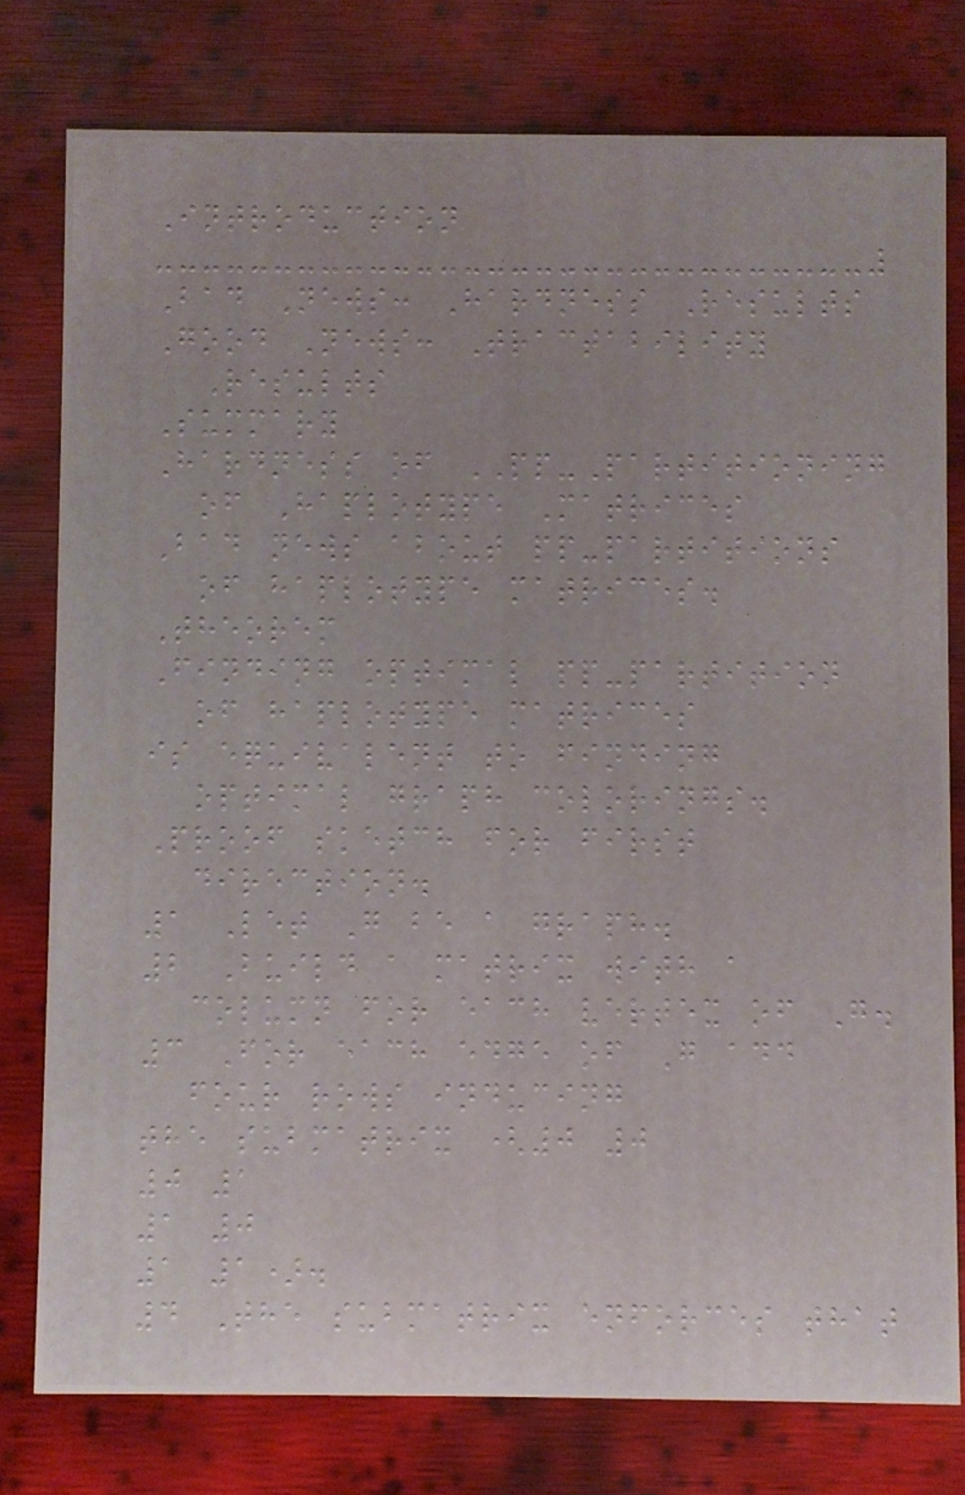Introduction
Bad News: Hardness Results
Good News: Tractability
Results
Summary
Hardness of PP-Partitioning
of Haplotype Matrices
Bad news about pp-partitions
of haplotype matrices.
Theorem
Finding optimal pp-partition
of haplotype matrices
is equivalent to finding
optimal graph colorings.
Proof sketch for first
direction.
1 Let G be a graph.
2 Build a matrix with a
column for each vertex of G.
3 For each edge of G add
four rows inducing
the submatrix (0 0
0 1
1 0
1 1).
4 The submatrix enforces that
